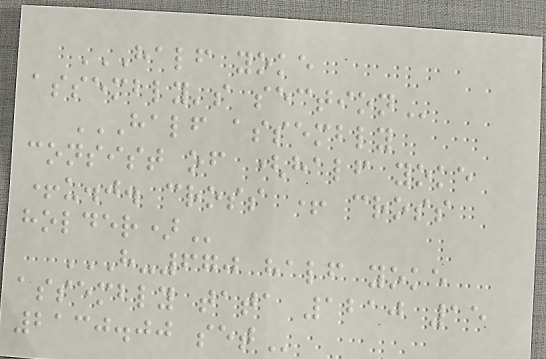HALF YOKE
ASSEMBLY'S SECTION
HALF ASSEMBLY
CONSIST OF (HALF YOKE
+U.J. CROSS + CROSS
HOLDER)
H-670 HALF YOKE
ASSEMBLY TATA 1210 15
2130.00 SET
